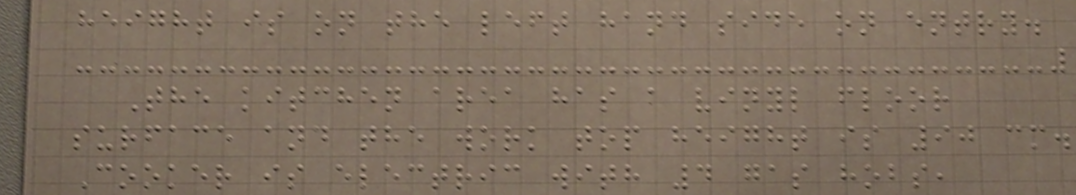height is on the left hand side on entry.
The kitchen area has a vinyl floor
surface and the work top height is 90 cm.
Cooker is electric with 4 gas hobs,
